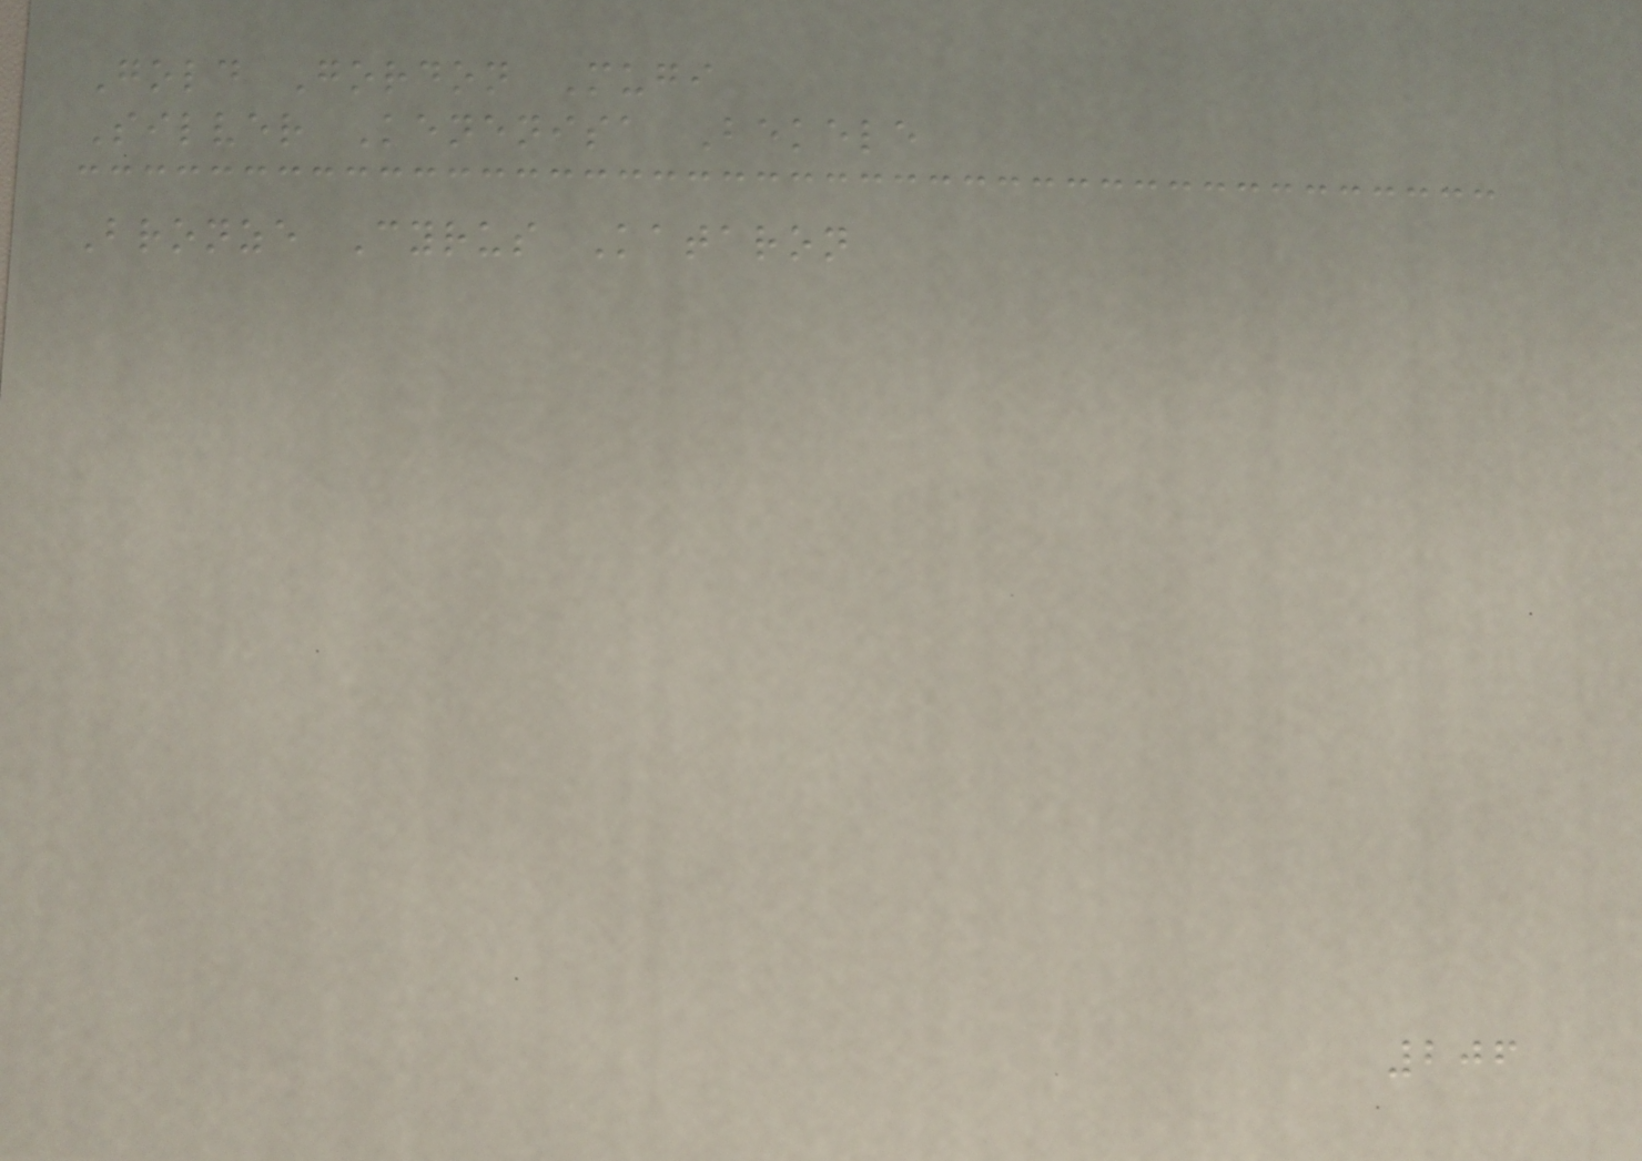Gold Gordon Mugi
Silver Kenenisa Bekele
Bronze Cyrus Kataron
206
